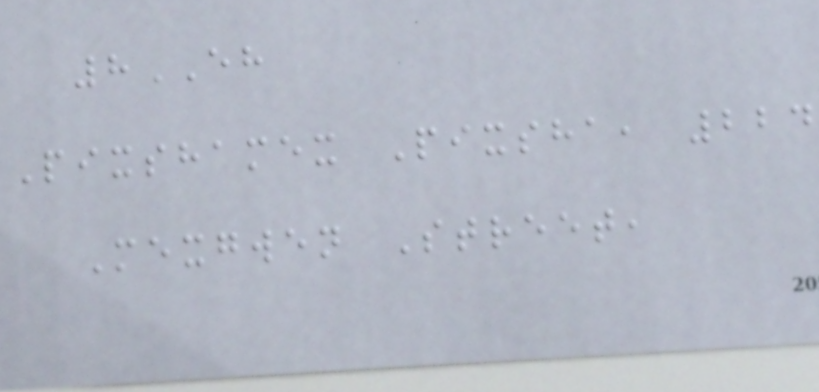8EH
Pixshamex Pixsha, 224
Mexgwen Street,
